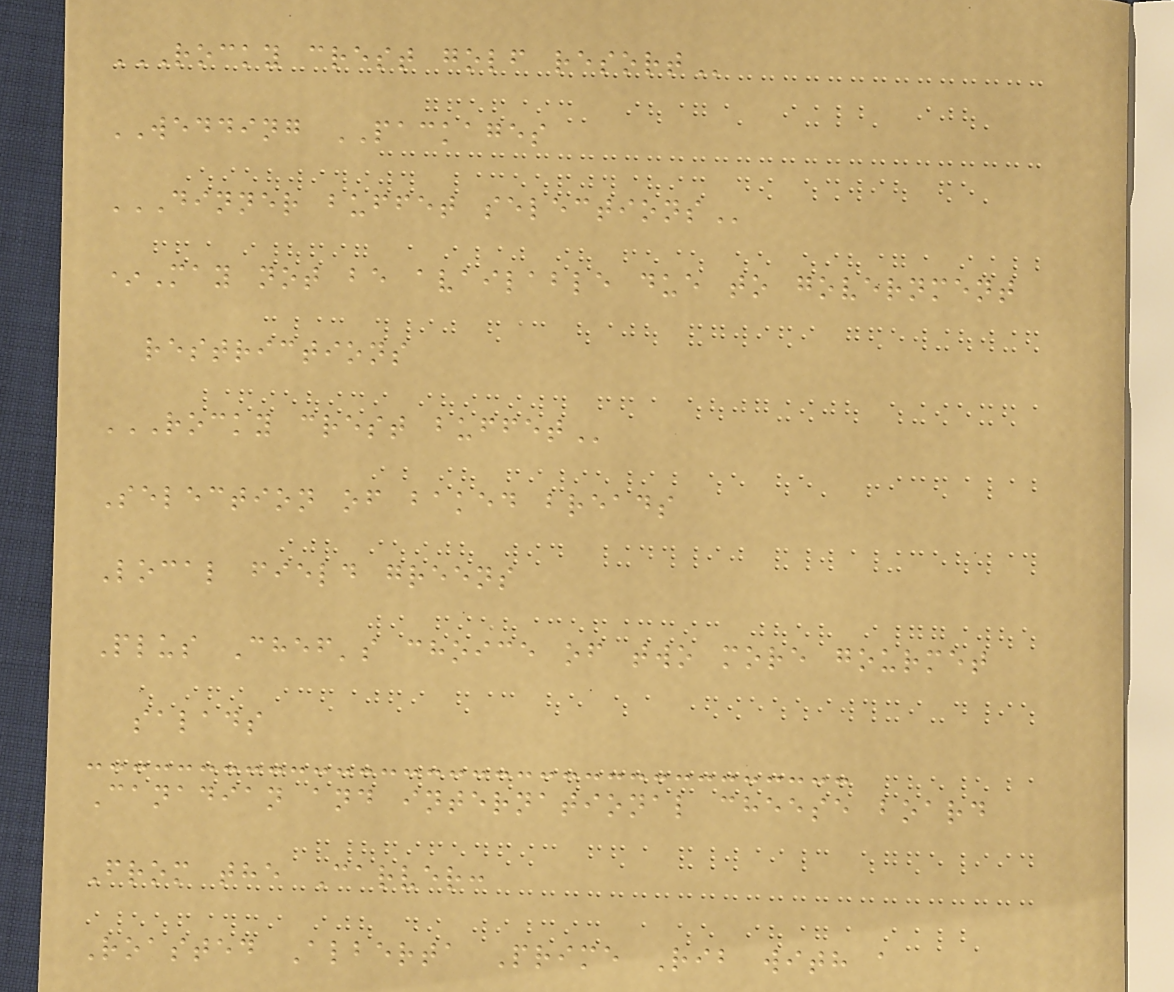ROCKY CREST GOLF RESORT
WEDDING PACKAGES
DINNER BUFFET SELECTIONS
*May not be available due to government
restrictions
ROCKY CREST BUFFET
Selection of baked breads
Local field greens
Plus Chef's choice of two more gourmet
salads
Canadian and international cheese board
From the Carver:
Roasted Alberta Prime Rib with a
